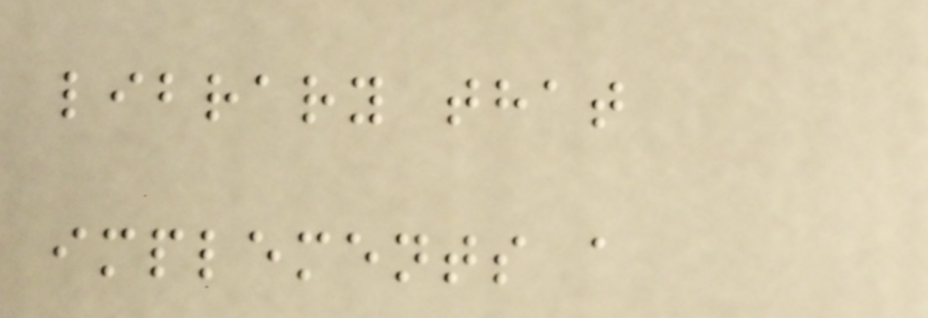library that
implements a
